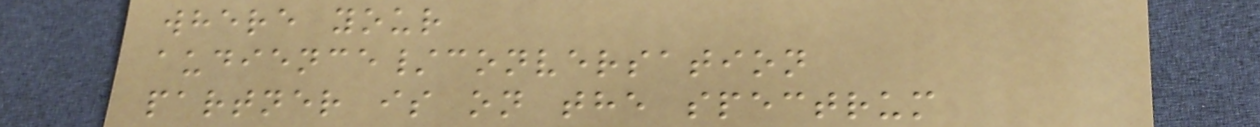where your
audience/conversation
partner is on the spectrum
